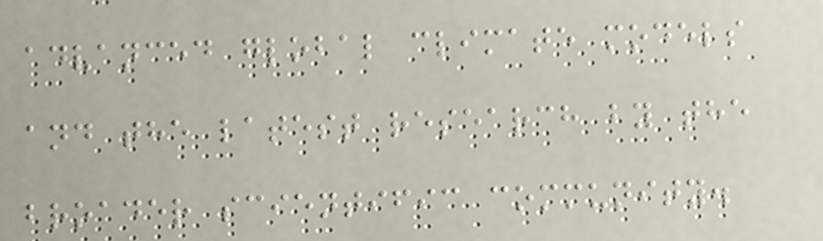advanced global climate models
and the latest research by the
broader scientific community.
